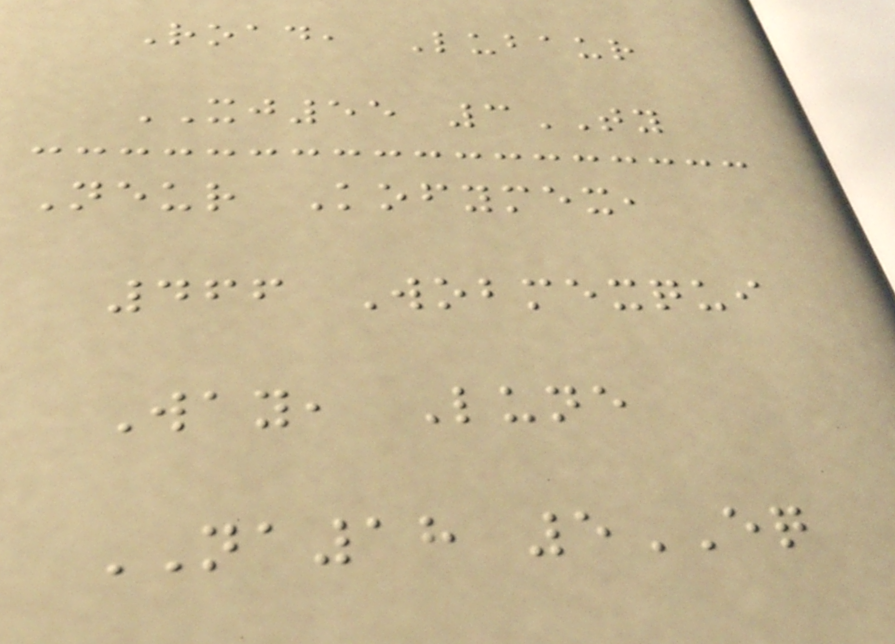Road, Lubaur
XJ55 3TY
Neur Kofymex,
466 Wobmexqui
Way, Lune
NA18 5EQ
